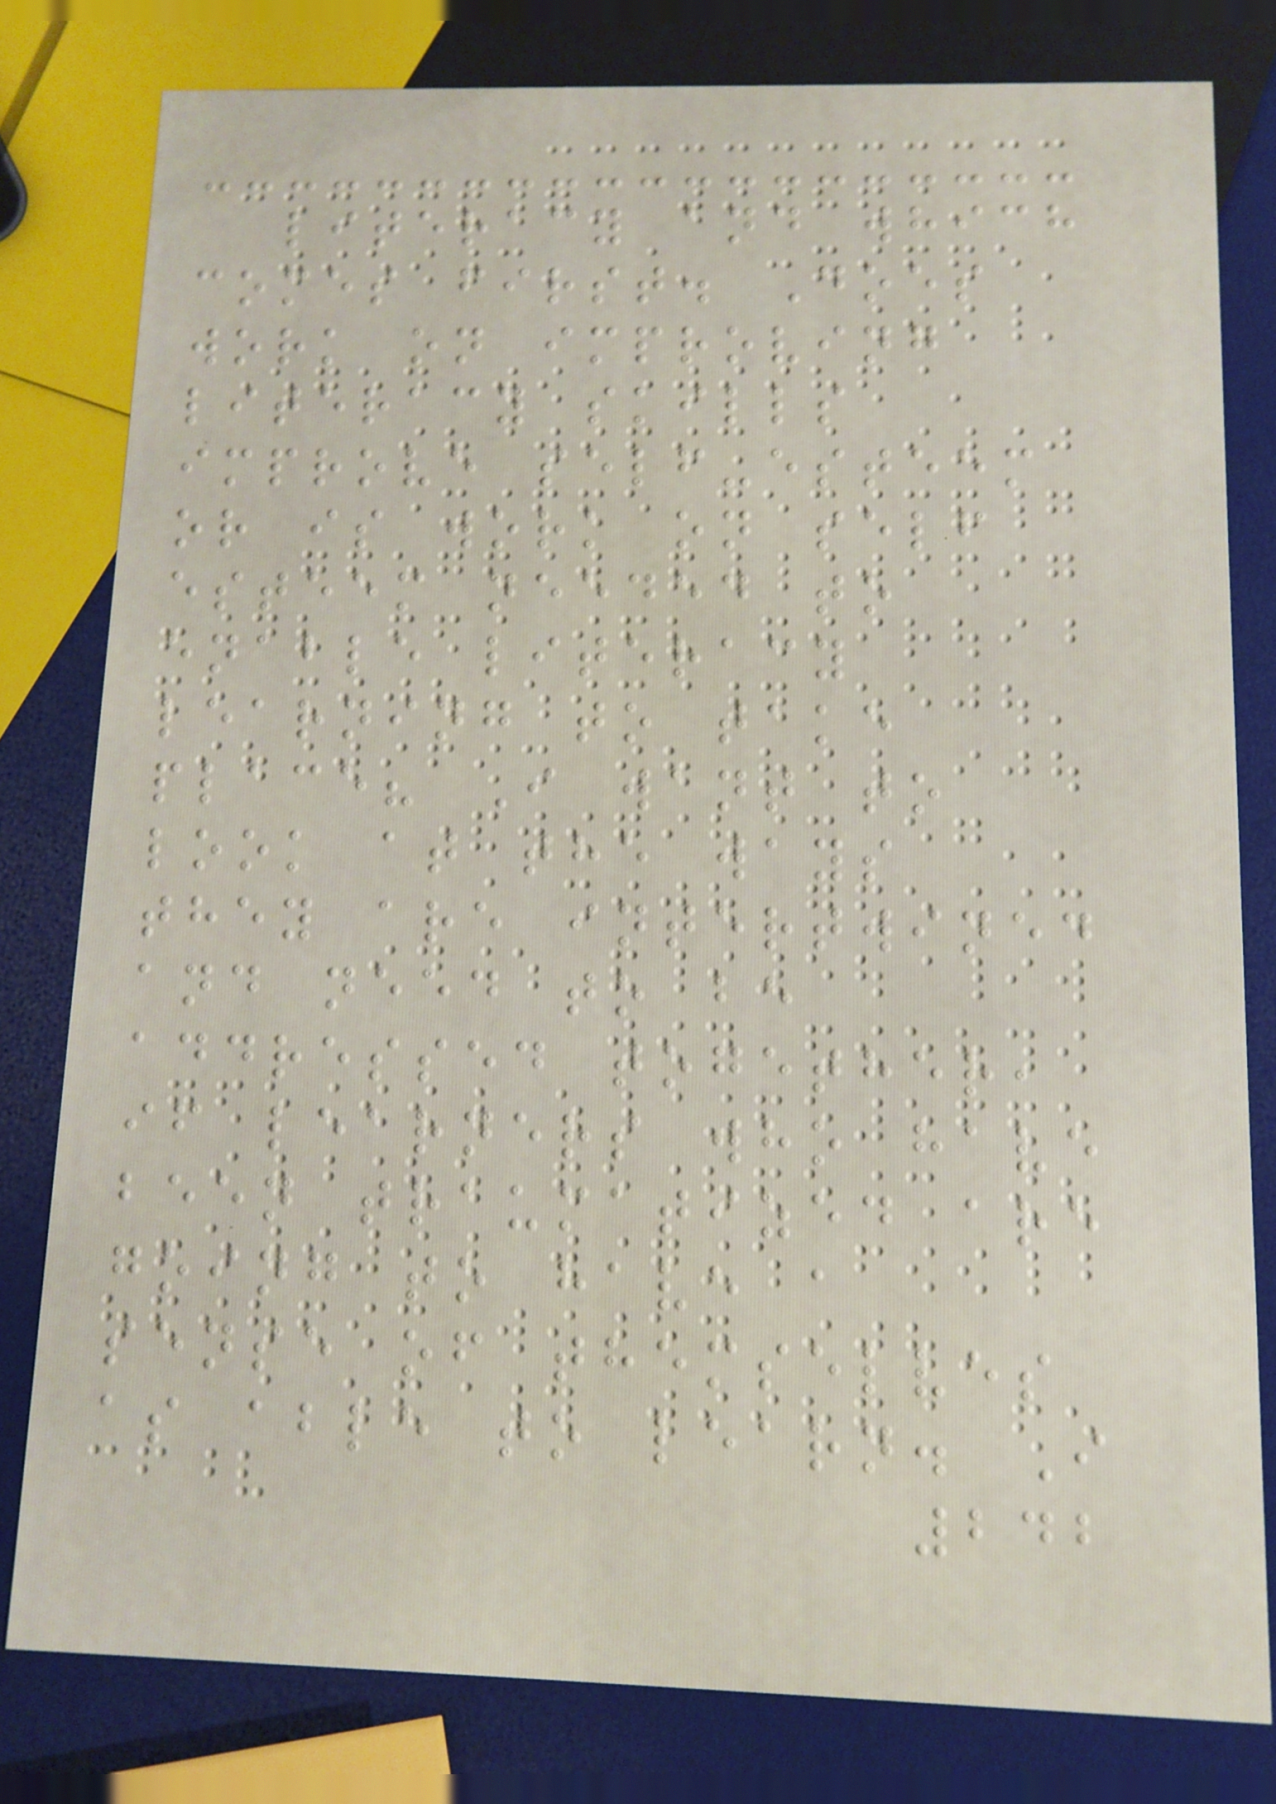literacy and which
comes first. Does
work on improving
literacy skills
improve self-esteem
or is work on self
esteem needed to
enable literacy
learning to take
place? I want to
look at the ways
they are intertwined
and need to be
addressed together,
if learners who have
been traumatized are
going to have a
sense of themselves
as able to learn. I
242
